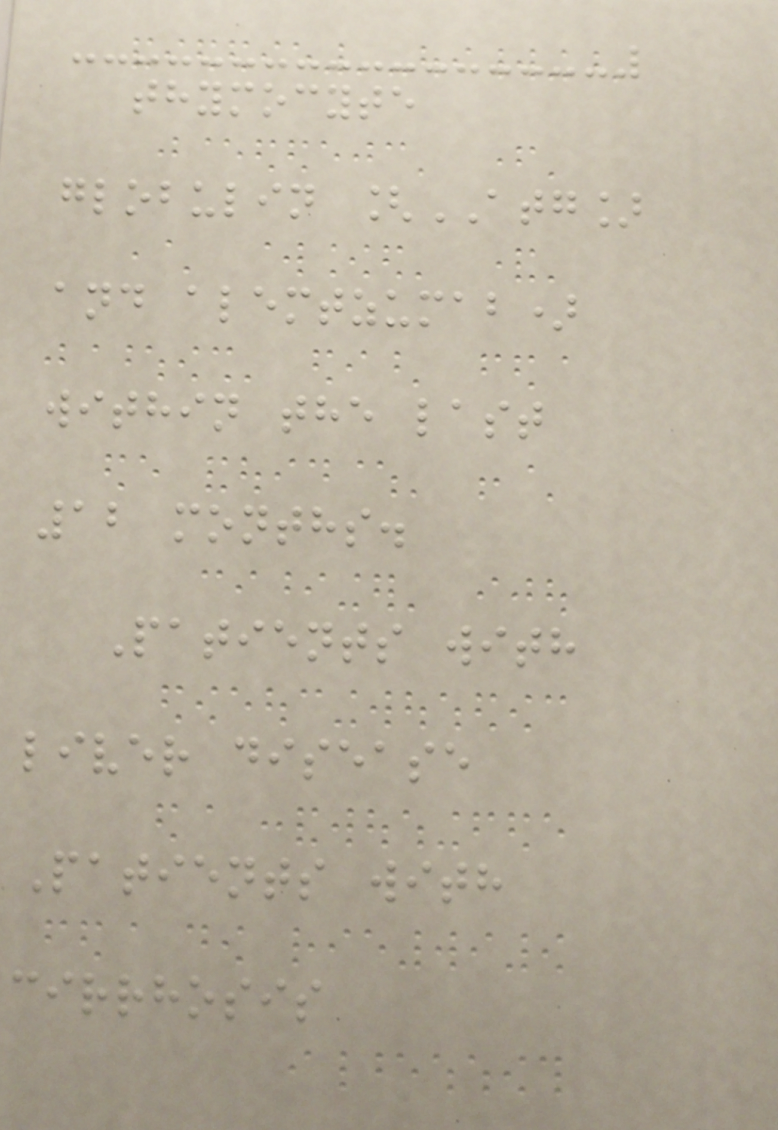thymocyte
globulin [ATG]
and alemtzumab)
within the last
12 months.
Patients with
liver disease
Patients with
cirrhosis
